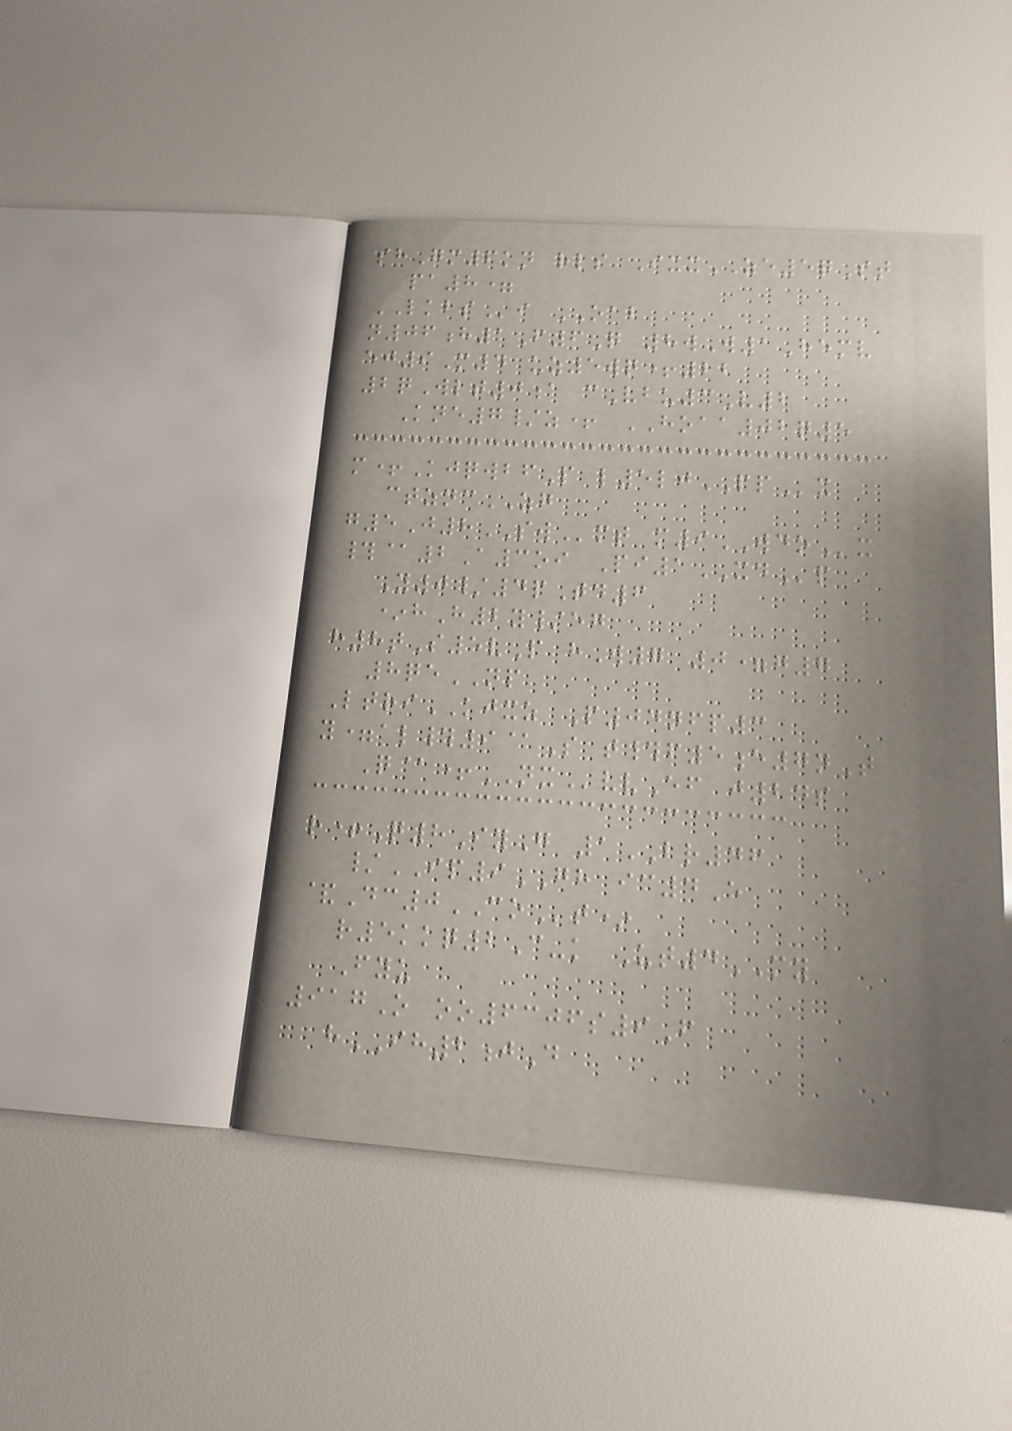shGm6kn rls IxxZE5qSt
pa8=
LKBSi OAB
n06h1F6Q 8wW1Hemv
ej9M4 uz5wq+22
2qWlt0a cVbu3V2
Kne7/z+ HOAA02q5
m+KjqwbfP l5ljPPx
ctzncZG
g5J8SWmt m9WDOx
#@2A3oi Pi1XDp
Y0/4pTd6
*hH2y/eg
h8tS5vP hW7 0=g7
8qeNP
LtriKJXZ P04nfp3
y=al#9@S t#f5e7nT
Q@+NXvvEf j24s
r+Q8IyG 1BR46
/IP9GH ic4E
&Dc0COt*
r5kkq2C-k Ut4MY
Fyu
917O oo6306s9F
hIH2jD
